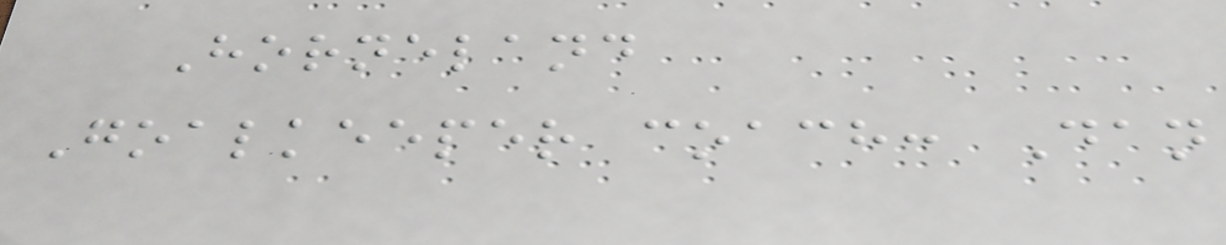Horneland
Goalkeeper coach: Dan
